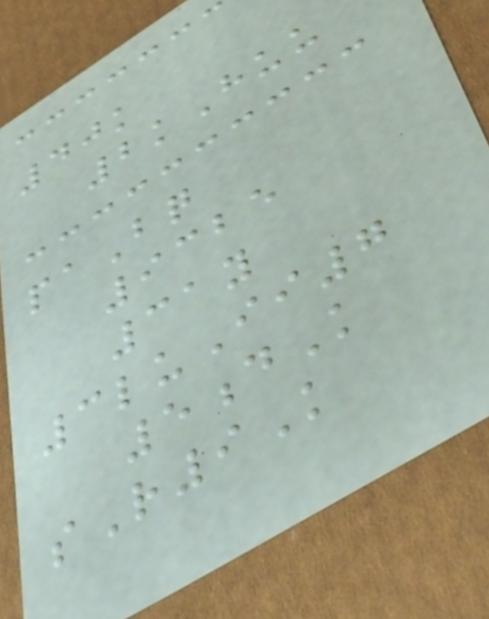40k
2kHuu
paBq
9325
31y
3luIi7
5dK
sR9K
